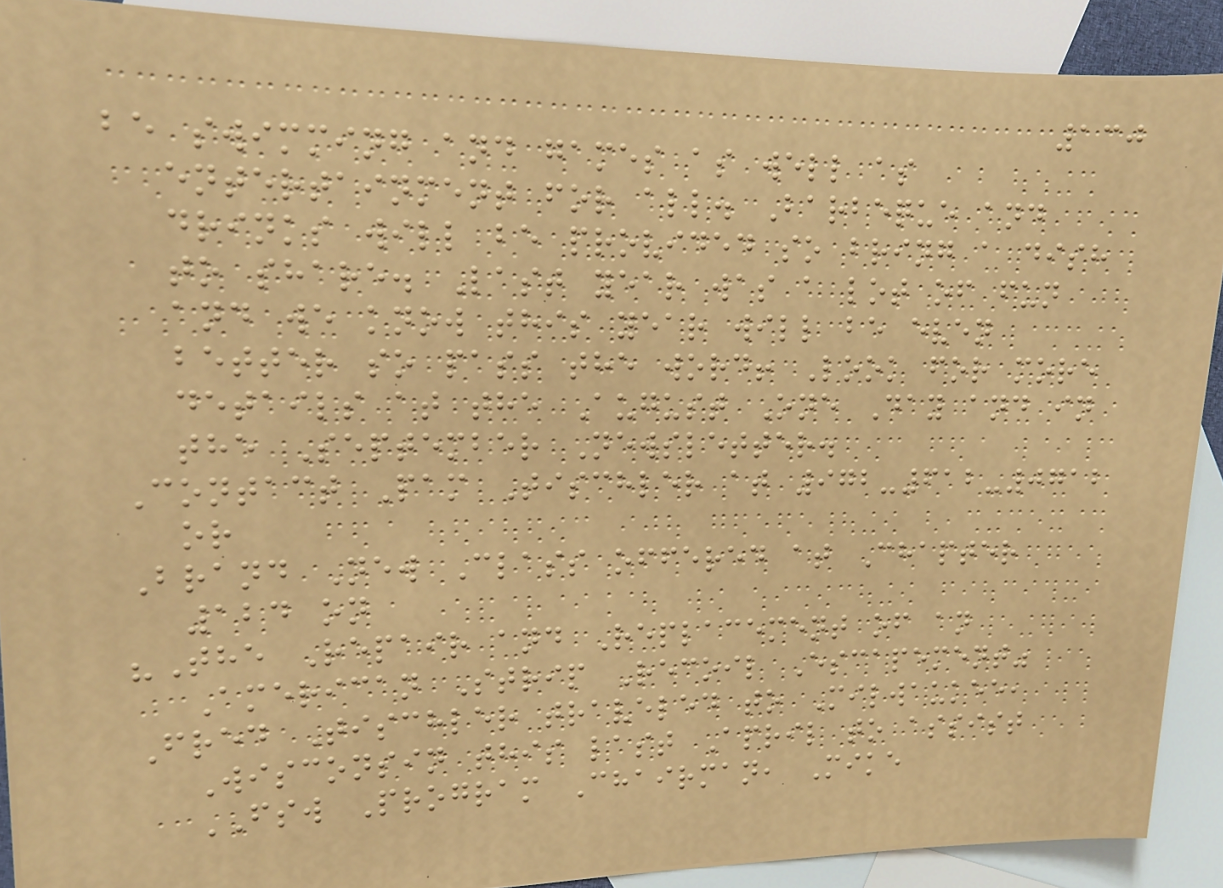130
be swimming and games as well as
entertainment for all. Barbeque and
drinks will be provided so bring a dish
to share. Last year was a lot of fun
and we know this year will be even
better so pass the word! Look for more
details at the August One Day and in
the September Newsletter.
Contact Pam Tischler at 972-612-0712
or
Brand New Class offered at Chapter
124 on
"The Repair and Replacement of an
American Strip Recoil Escapement"
Fred Tischler traveled to Milwaukee,
Wisconsin this last April to assist
FSW Program Chairman, Mike
